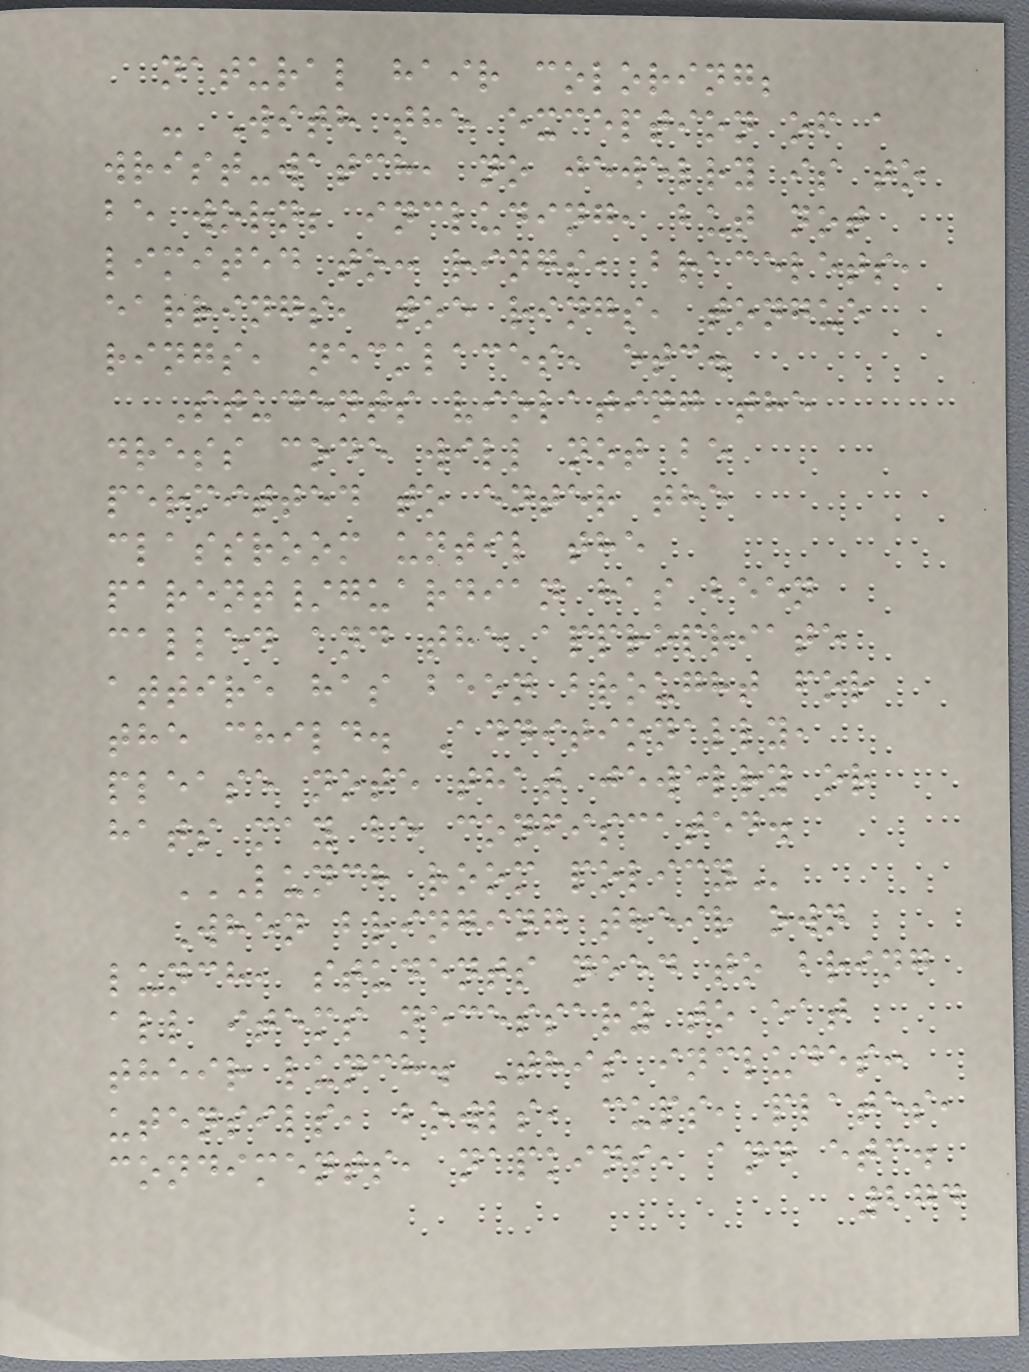natural hair coloring;
- With the exception of a
wrist-watch, no jewelry is to
be worn; including, but not
limited to: rings, bracelets,
earrings, toe rings, tongue
rings, necklaces, etc.
Students violating the
dress code will not be
permitted to enter the
classroom until the
parent/guardian has been
called and the appropriate
attire has been brought for
the child. Additionally,
please note that jewelry or
hats may be confiscated.
LUNCH ROOM POLICY
When bringing their own
lunch, students need to bring
all items necessary to eat
their lunch. This includes:
utensils, bowls, cups, plates,
condiments, napkins, and etc.
274
